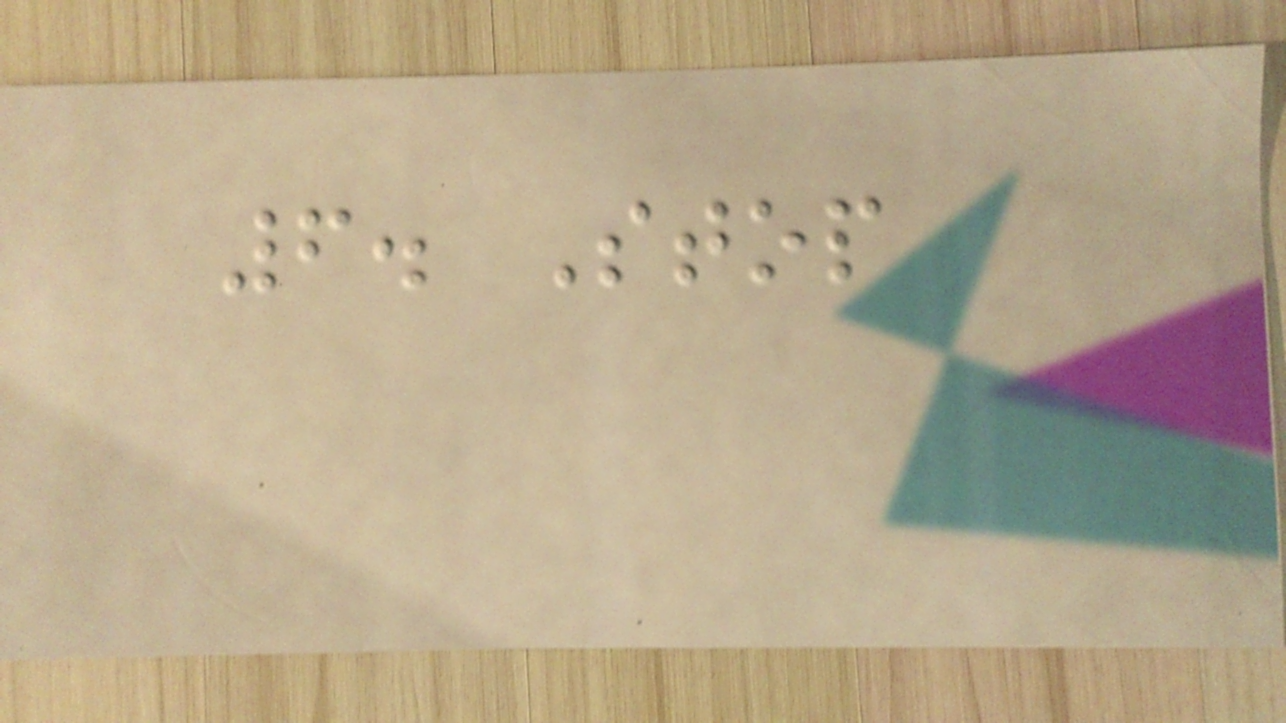6. Stop
